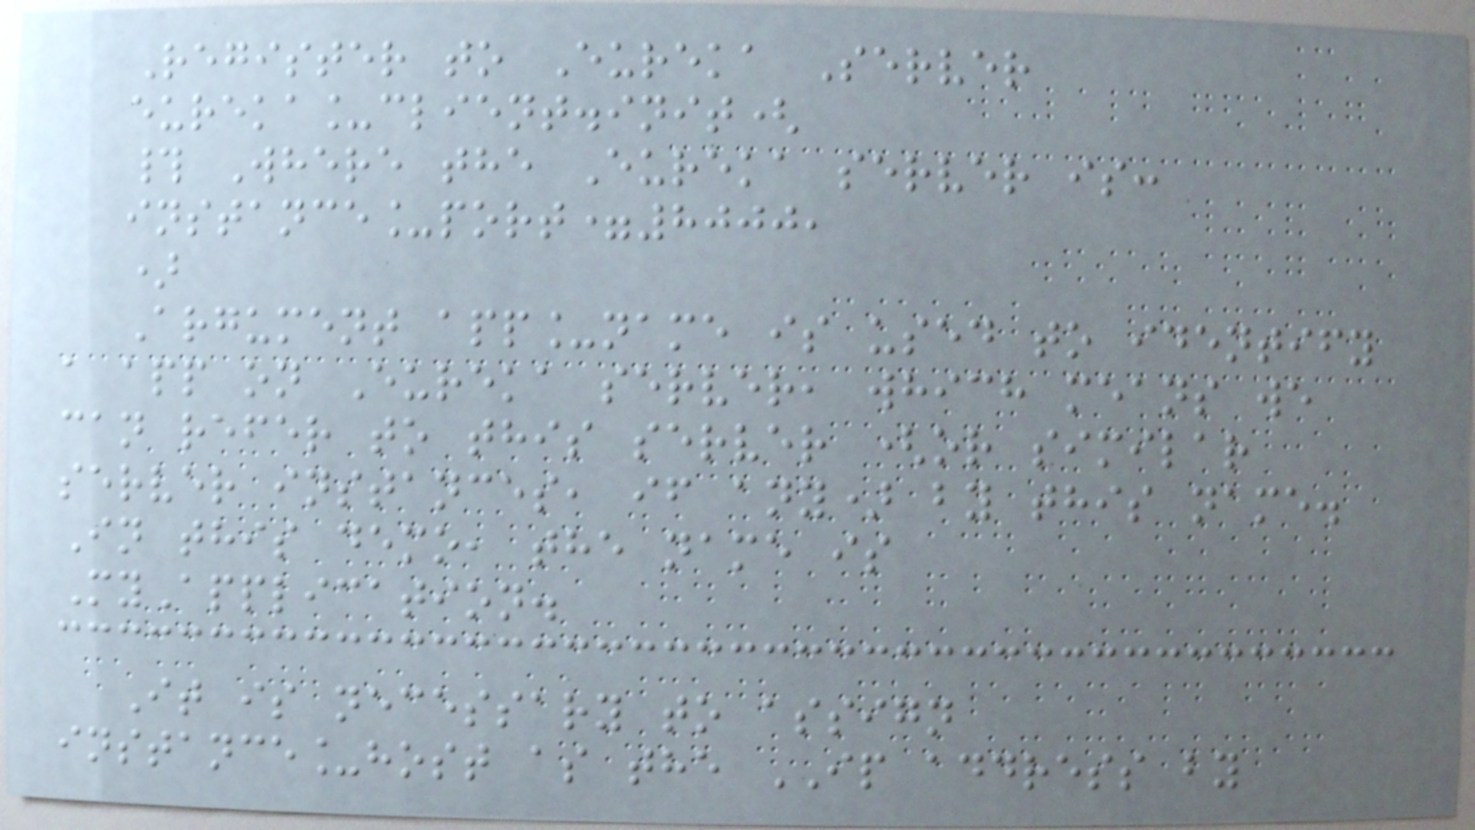Register to Eureka Server
eureka_client.init(
# Where the Eureka server is:
instance_port=8000,
)
Argument app_name is used to identify
a app on Eureka server, which means we
can refer to this server (or similar
server instances, if any) by this name.
In this demo, the name is
MyApplication.
It is necessary to assign
instance_host as the IP address by
